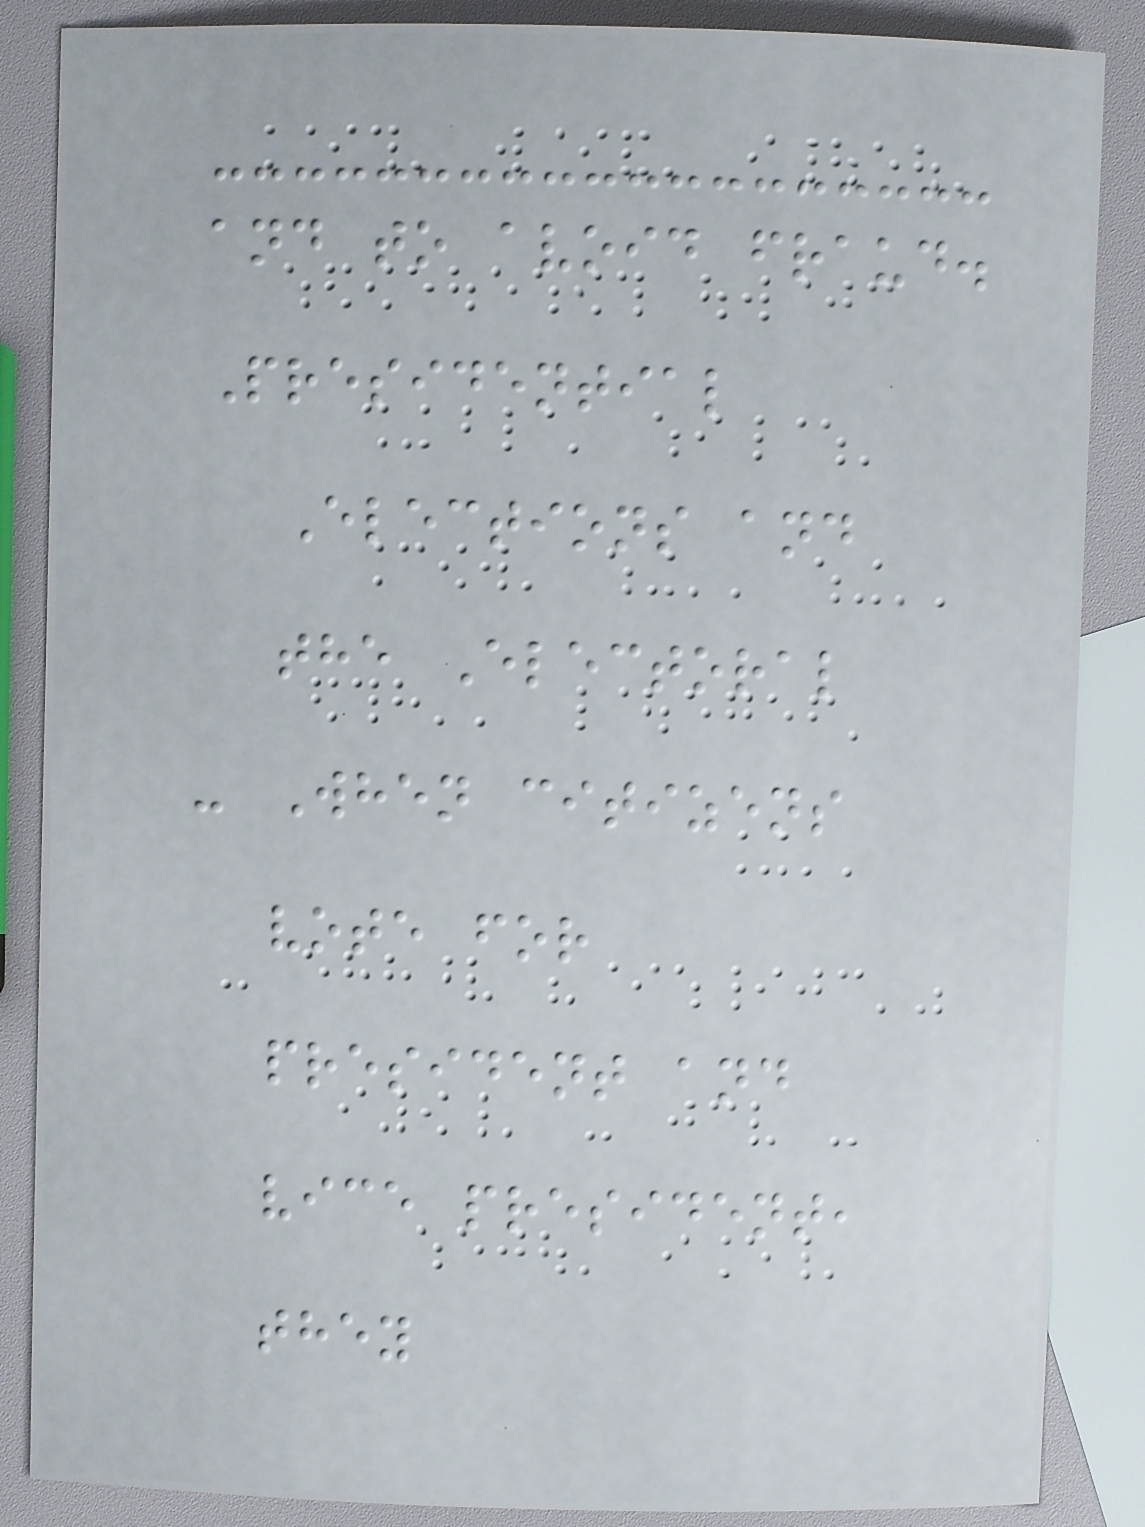and to avoid fraud.
Presidential
Elections and
the Electoral
- When citizens
vote for
president and
vice president,
they
